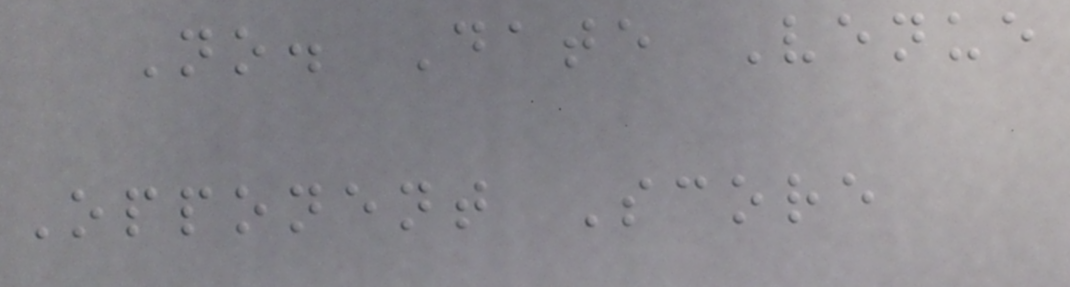No. Date Venue
Opponent Score
